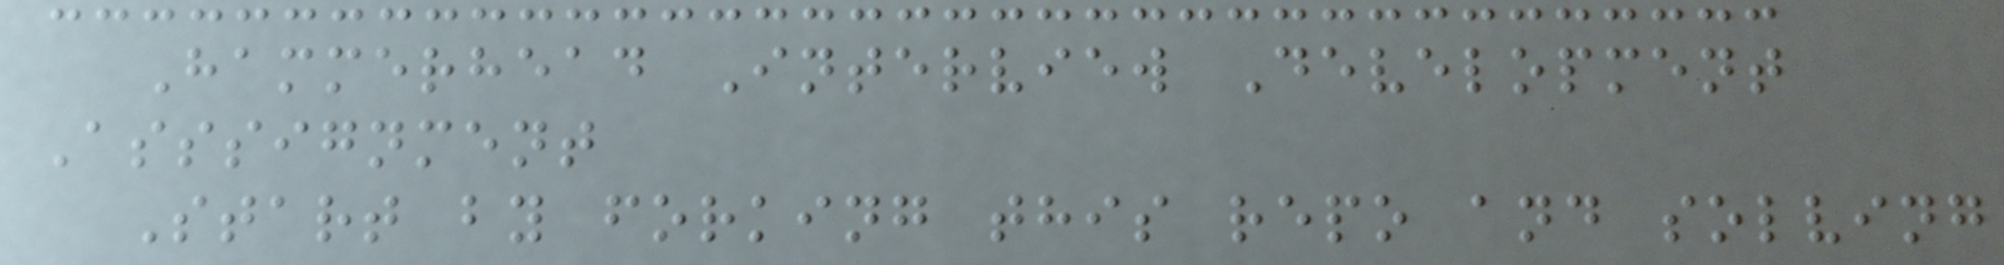Hammerhead Interview Development
Asssignment
Start by forking this repo and solving
